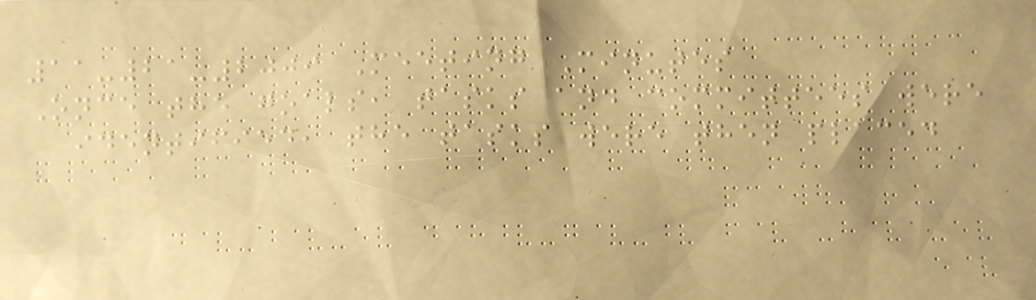11-21-2009 Meeting Minutes
Once the goals, tasks and committees were
identified, the tasks were then placed
